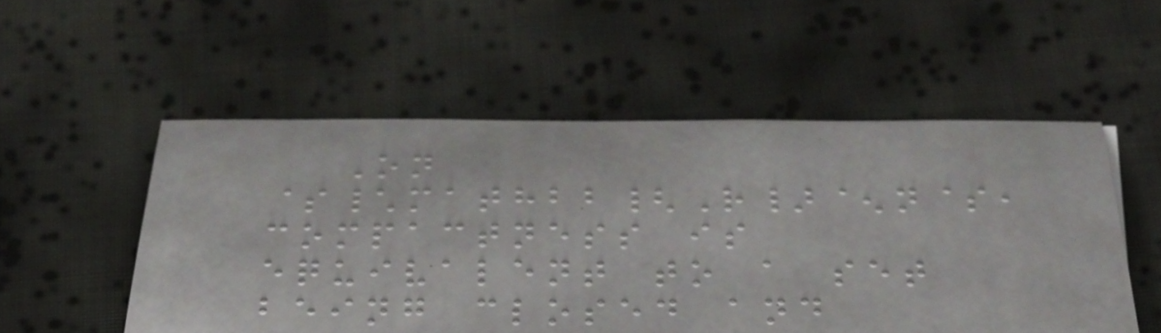On
$\mathbb{R}^n$,
compactness is
equivalent to a set
being closed and
